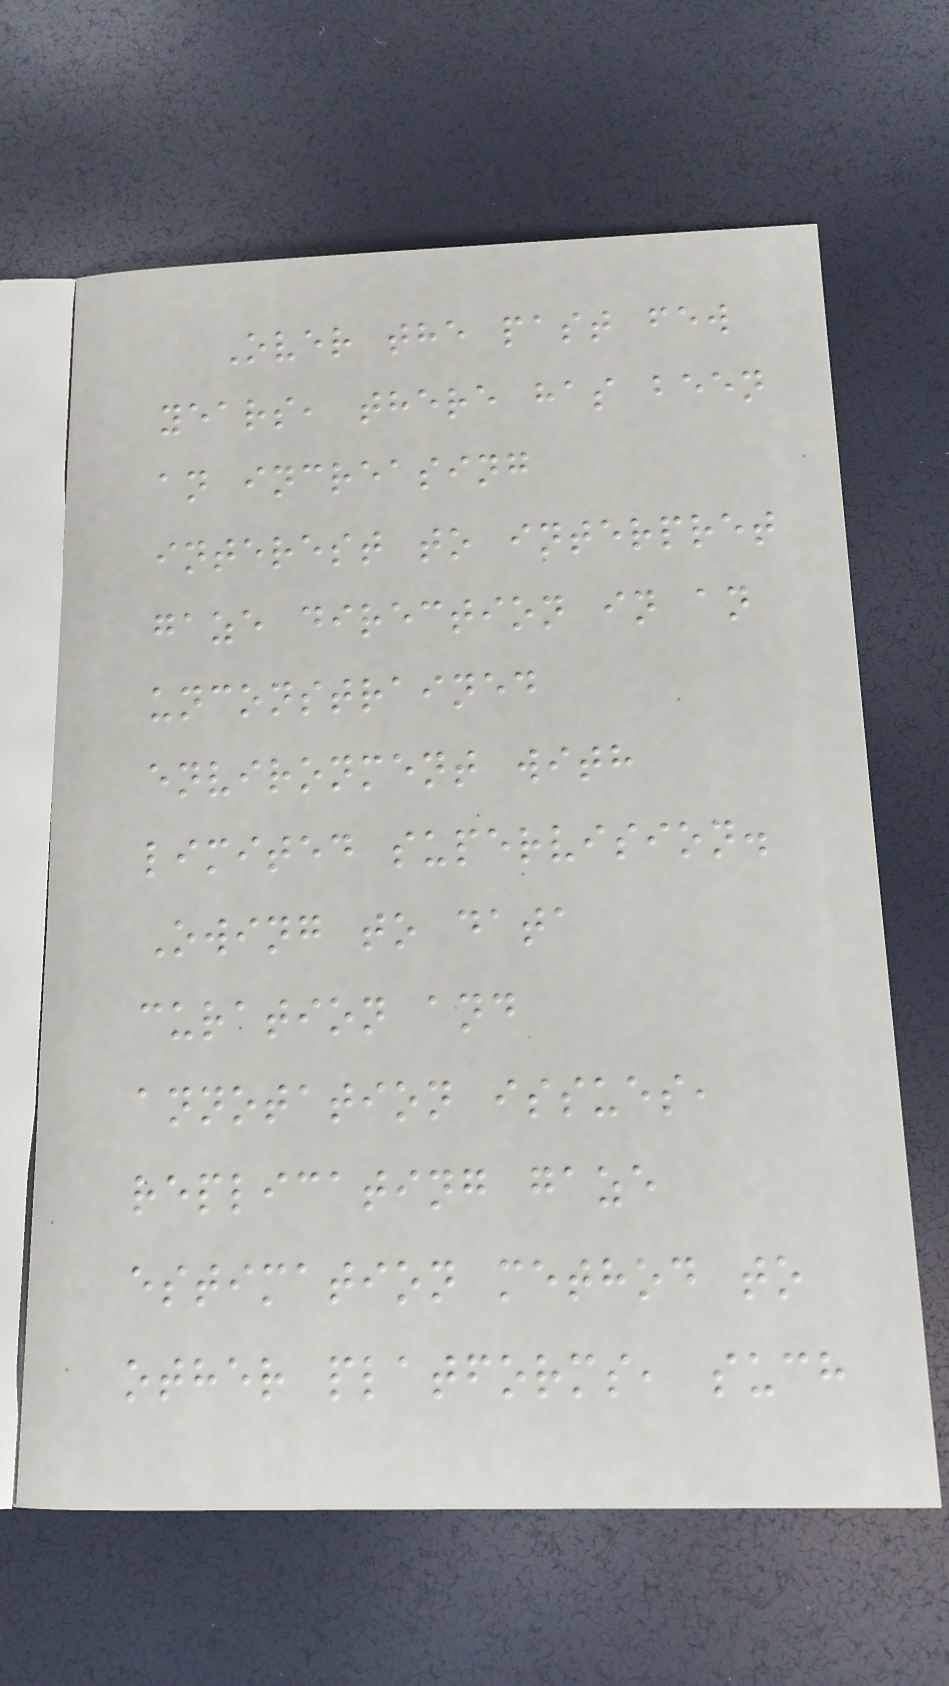Over the past few
years, there has been
an increasing
interest to interpret
gaze direction in an
unconstrained
environment with
limited supervision.
Owing to data
curation and
annotation issues,
replicating gaze
estimation method to
other platforms, such
